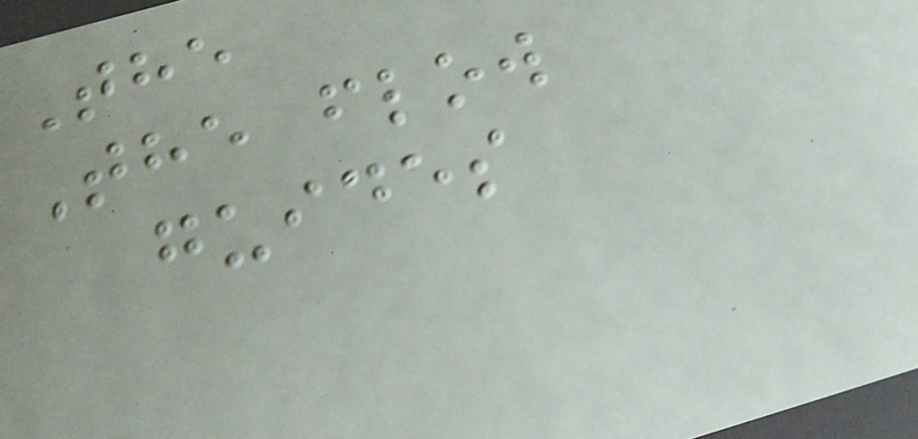The
The flow
guides
